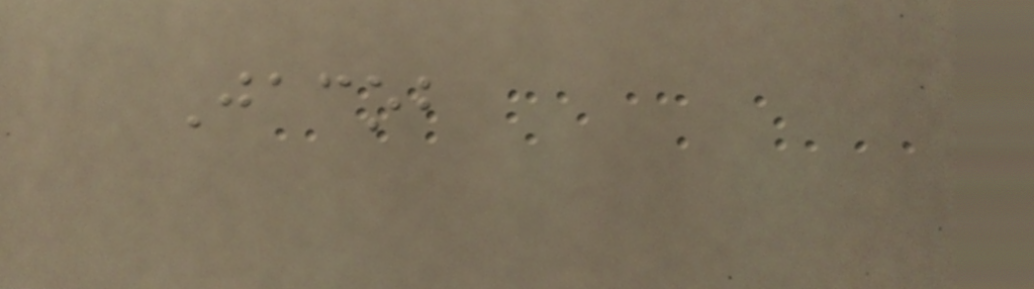Jacob
